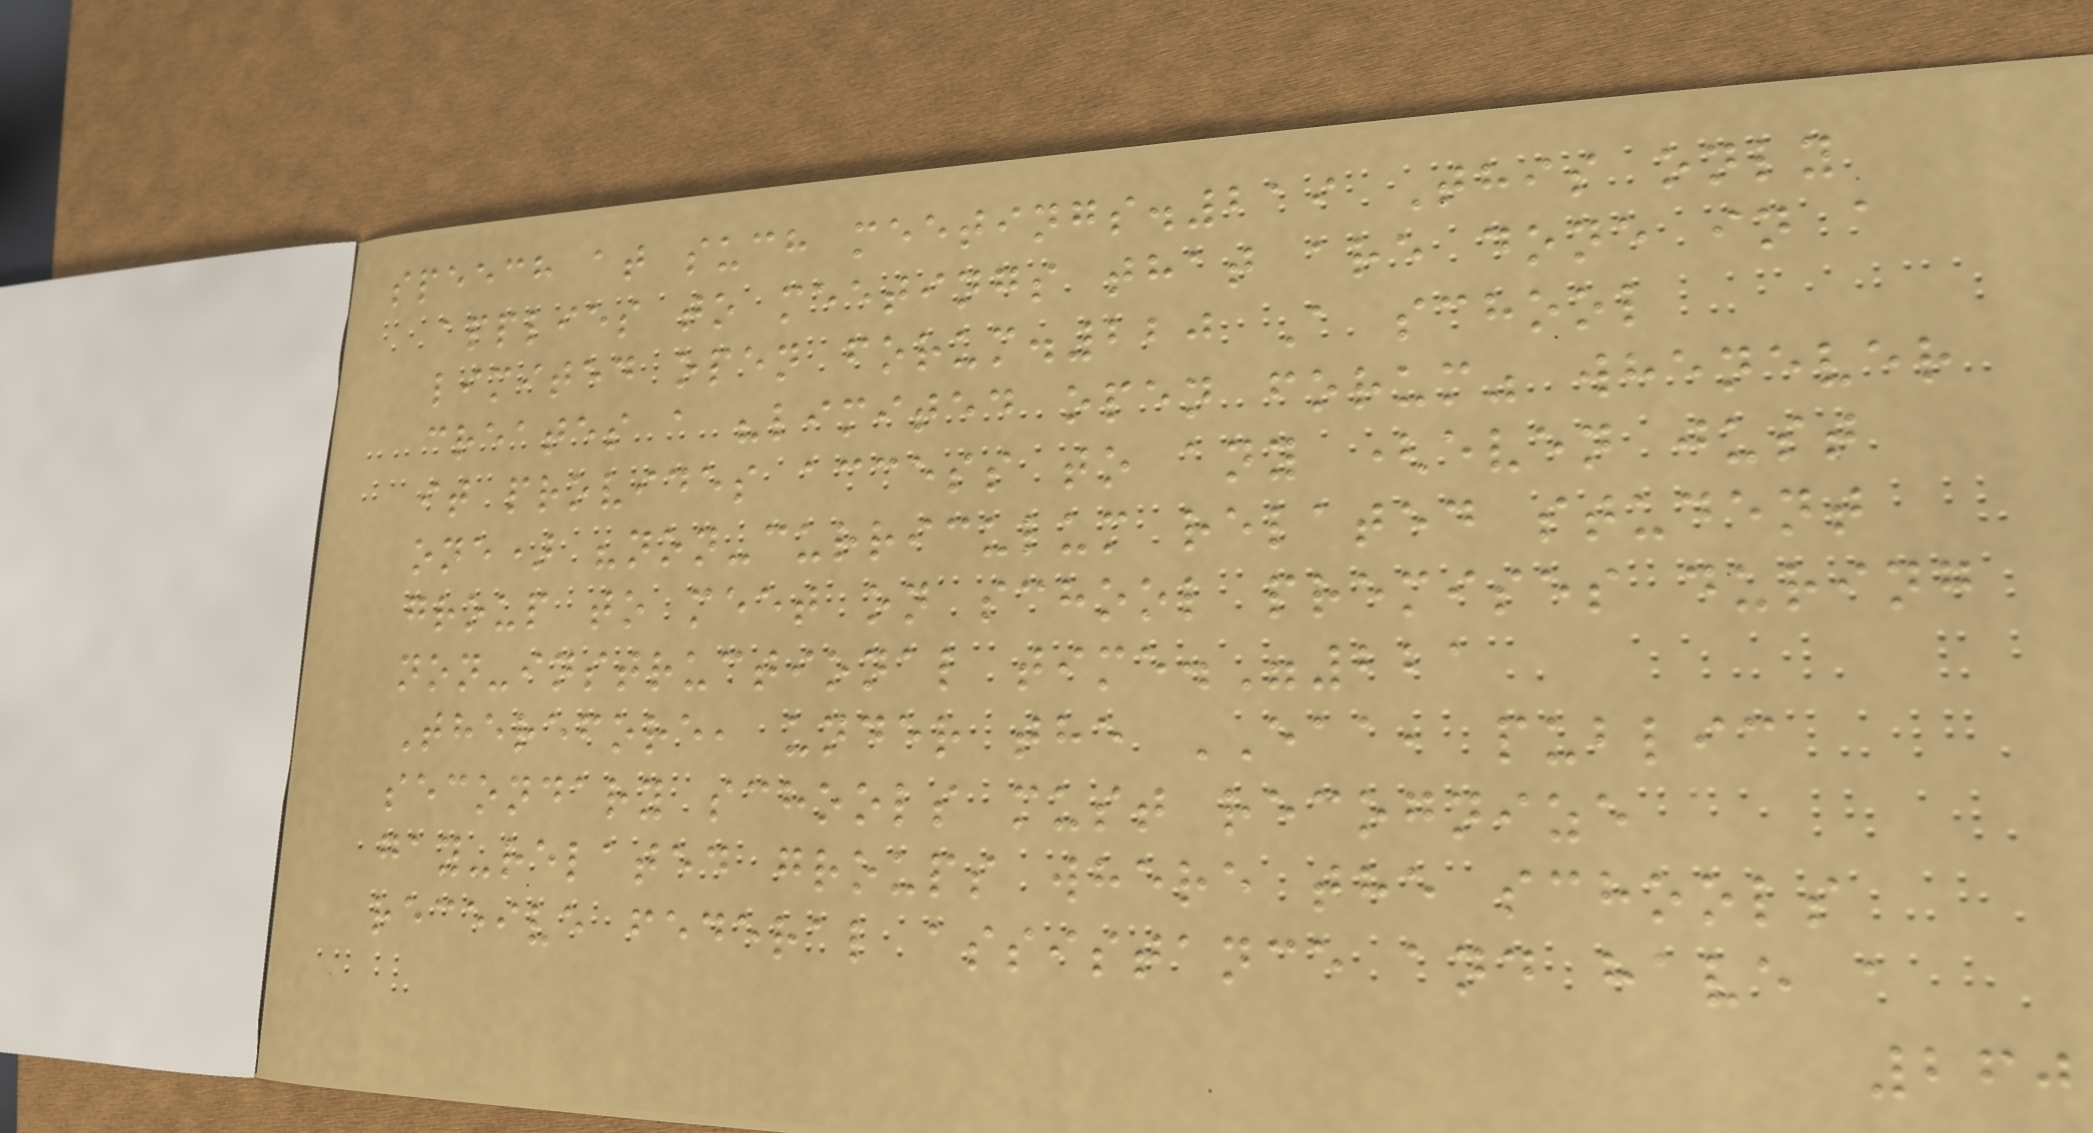speech at such meetings.219 This only
applies to meetings that are done in a
limited open forum.220 A school
creates a "limited open forum" whenever
it provides access to any (even just
one) "non-curriculum related student
group to meet on school premises during
non-instructional time."221
Therefore, under the EAA, public
secondary schools must recognize
gay-related groups where the schools
receive federal assistance and have a
260
